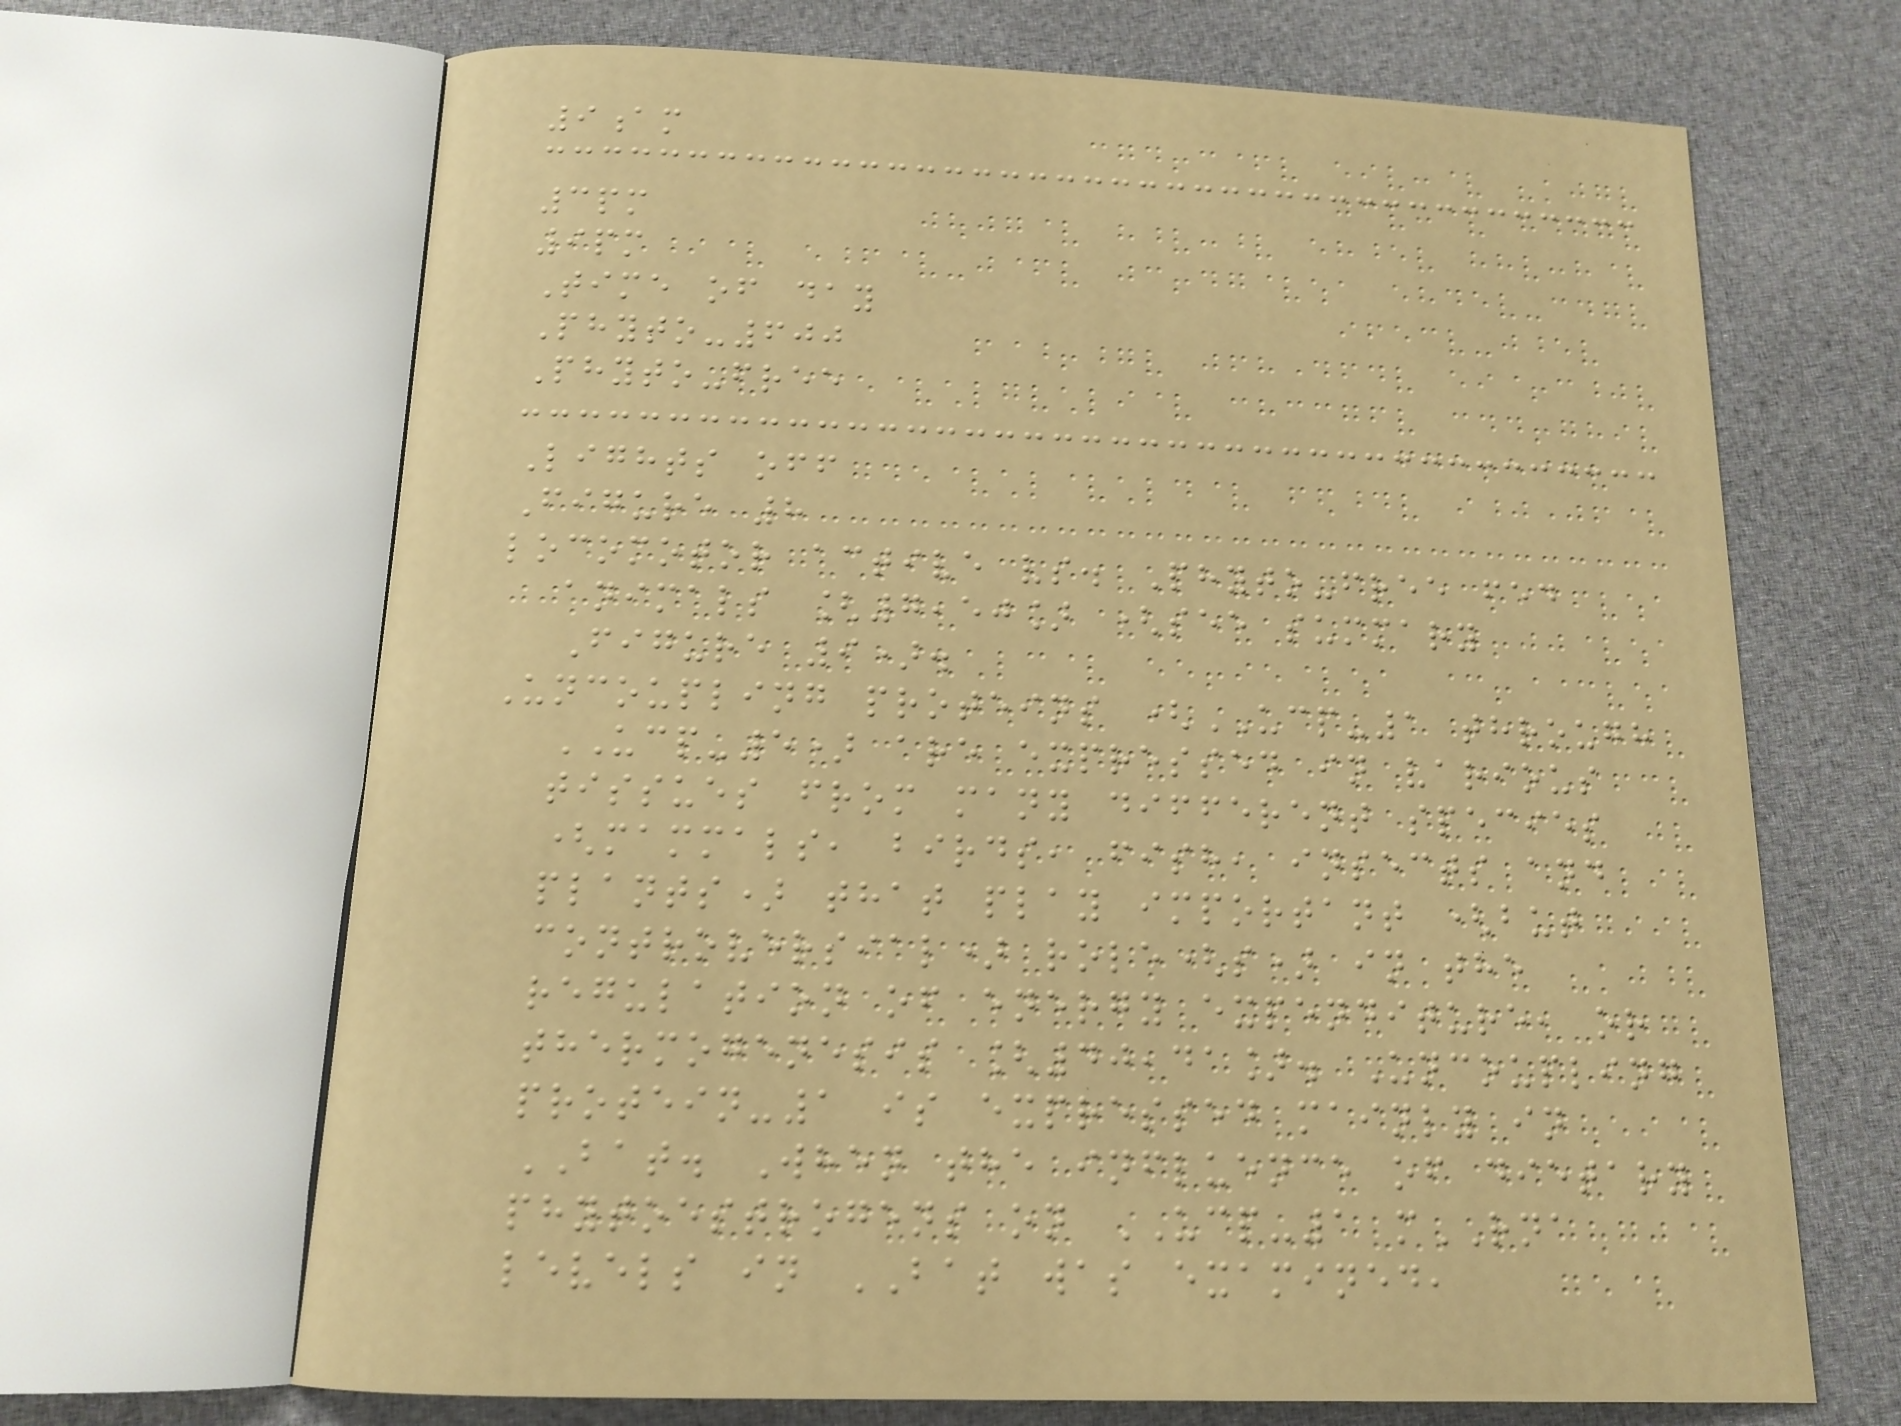9am
3pm
9pm
Time of day
Phyto-600
Phyto-free
Lights off
Figure 8
locomotor active vs. Phyto-free fed
animals [7,50] (see summary
Figure 9).
Uncoupling proteins (UCP-1 through
UCP-5) are expressed in various
tissues from many different species
(mammals, birds, fish, insects and
plants) that play important (but
controversial) role(s) in the
regulation of energy expenditure, or
thermogenesis [40,41]. Uncoupling
protein-1 is expressed mainly in
BAT. When the influence of dietary
phytoestrogens on UCP-1 mRNA
levels in BAT was examined,
